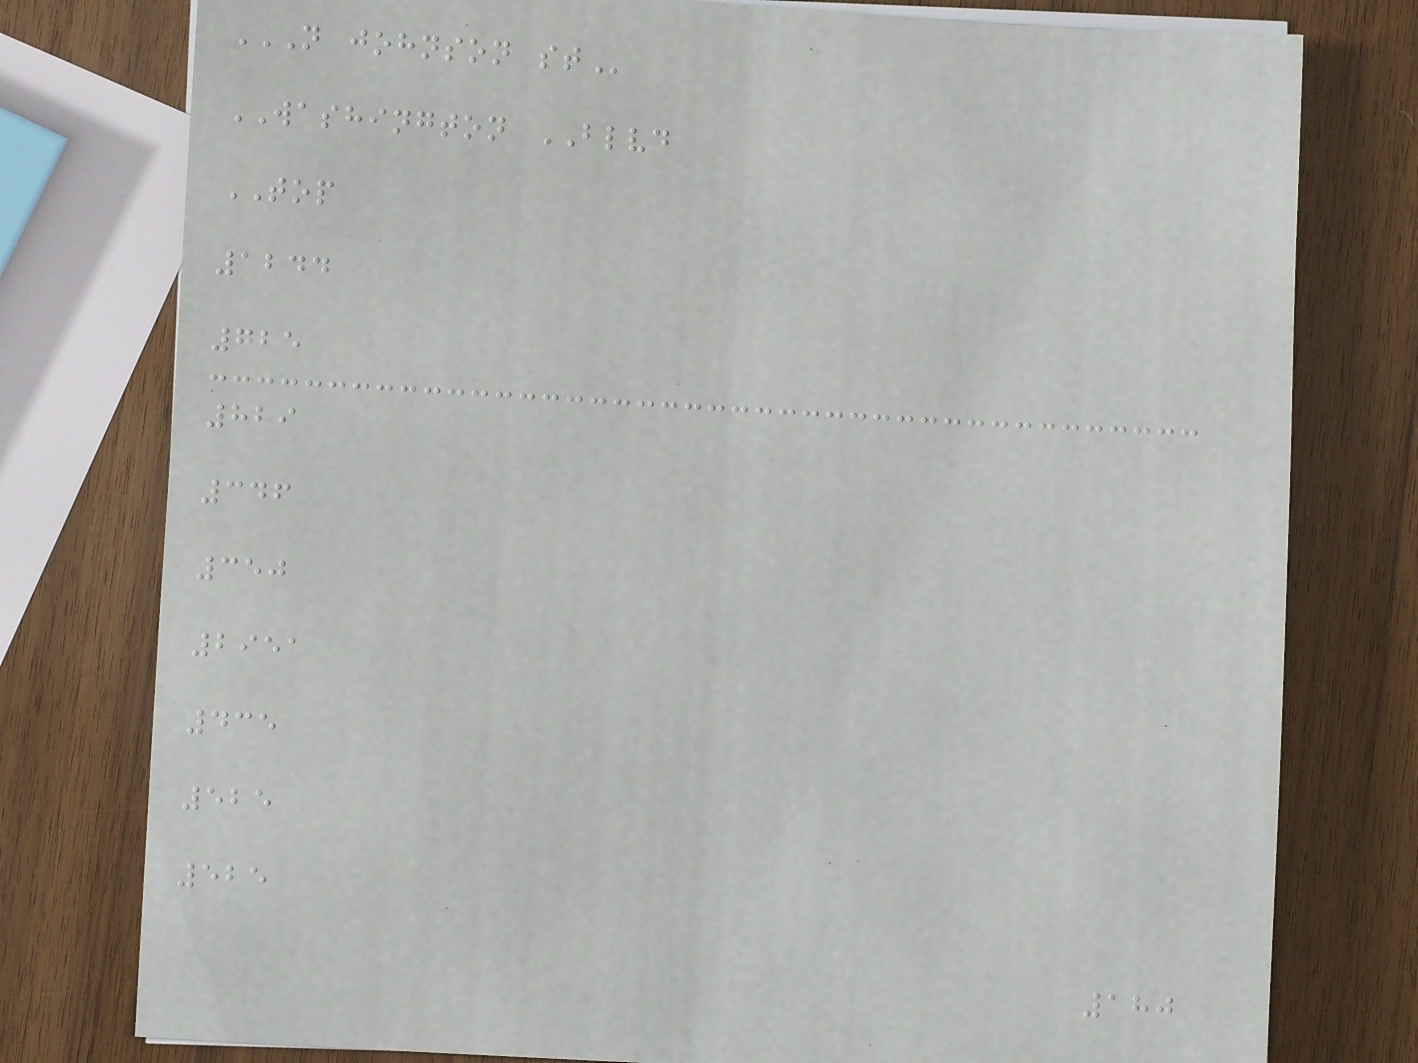N JOHNSON ST
WASHINGTON BLVD
TOP
1244
725
829
346
350
2951
435
525
525
180
